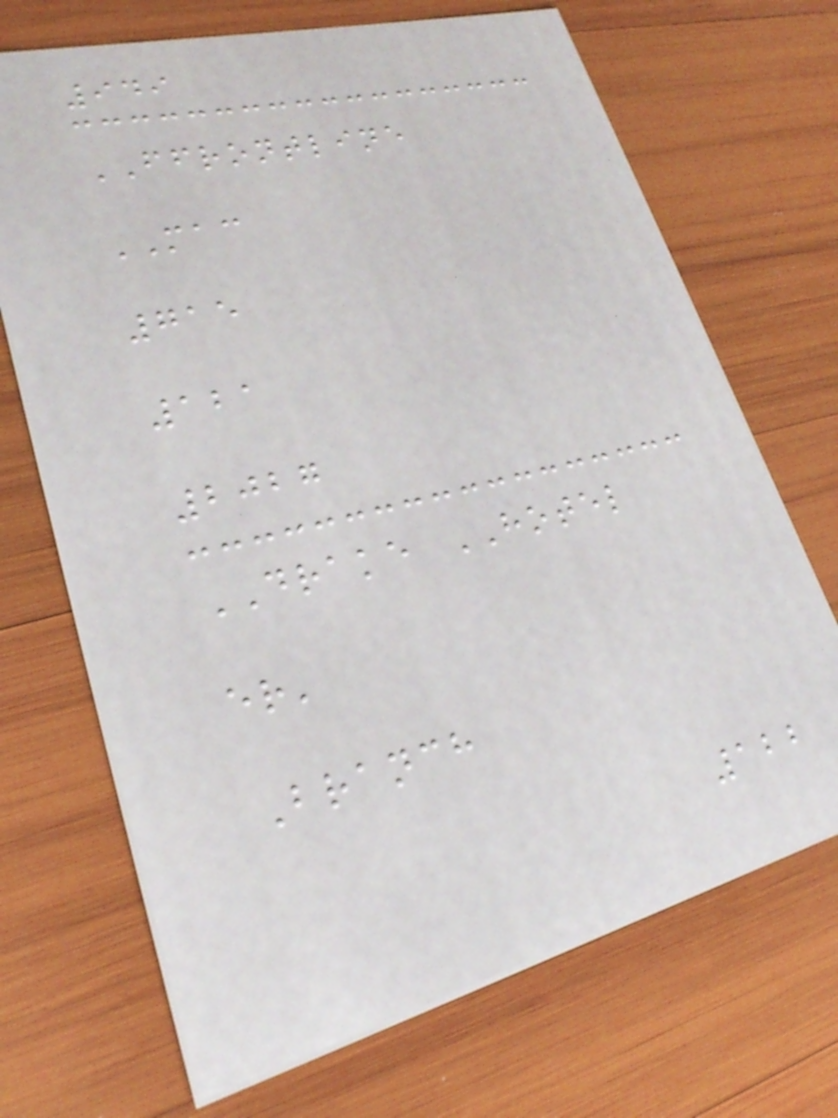949
FFRONTLINE
MAC
715
121
2027
DRAKE HOTEL
er'
Branch
122
